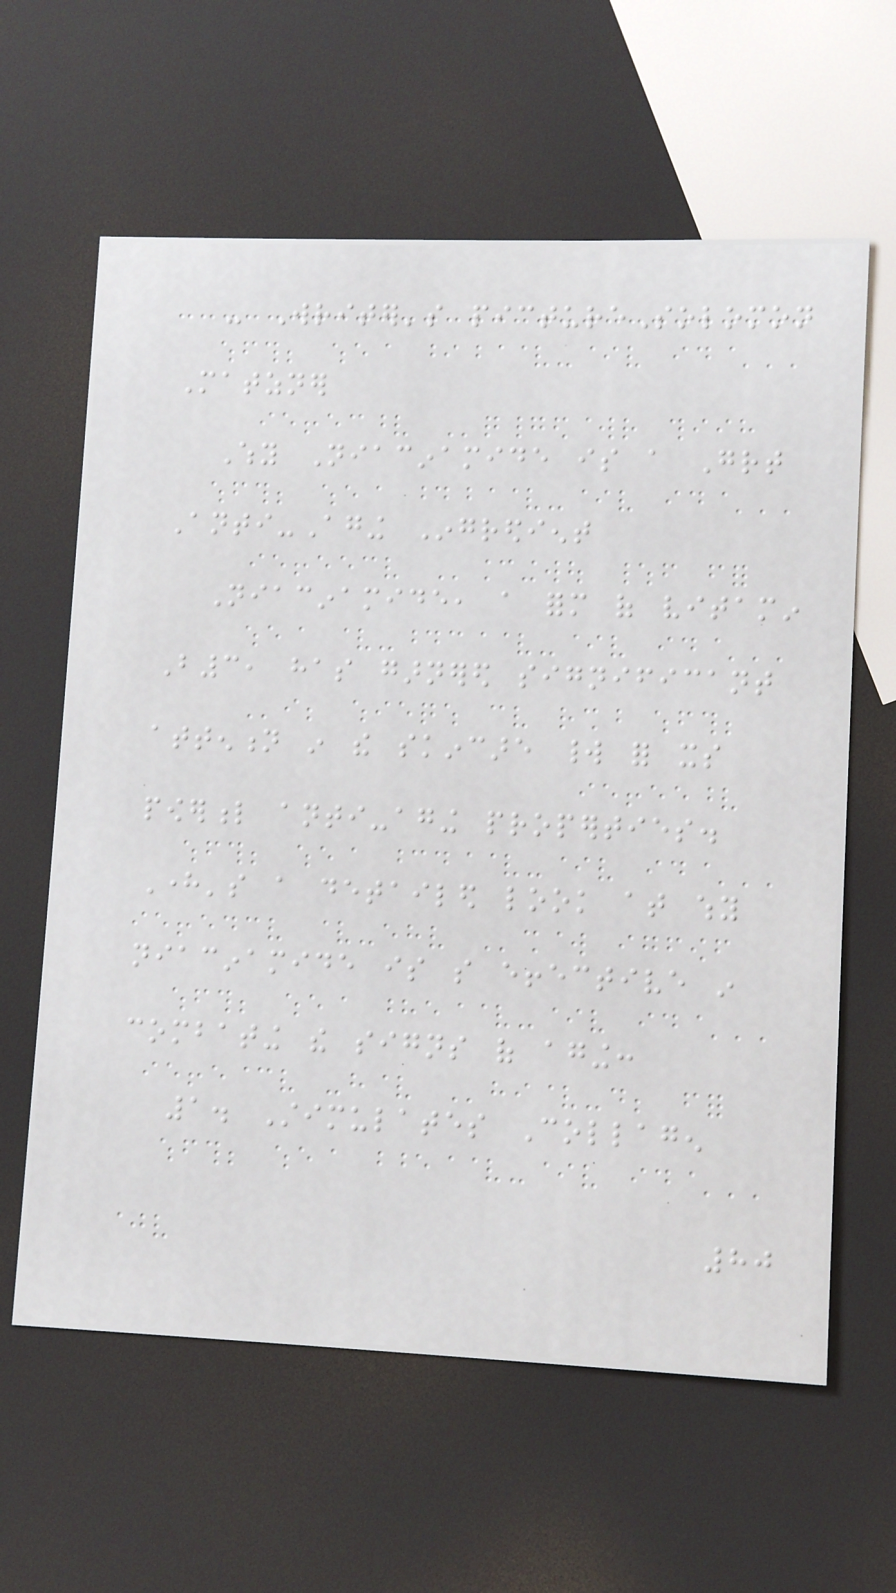- Writer's pictureSolomon
Matzner
Why Niacinamide is a Great
Anti-Aging Ingredient
Niacinamide, a form of vitamin
B3, has garnered significant
attention in the skincare world for its
powerful anti-aging properties.
Here's a detailed look at why
niacinamide is so effective in
combating the signs of aging:
1. Stimulates Collagen
80
